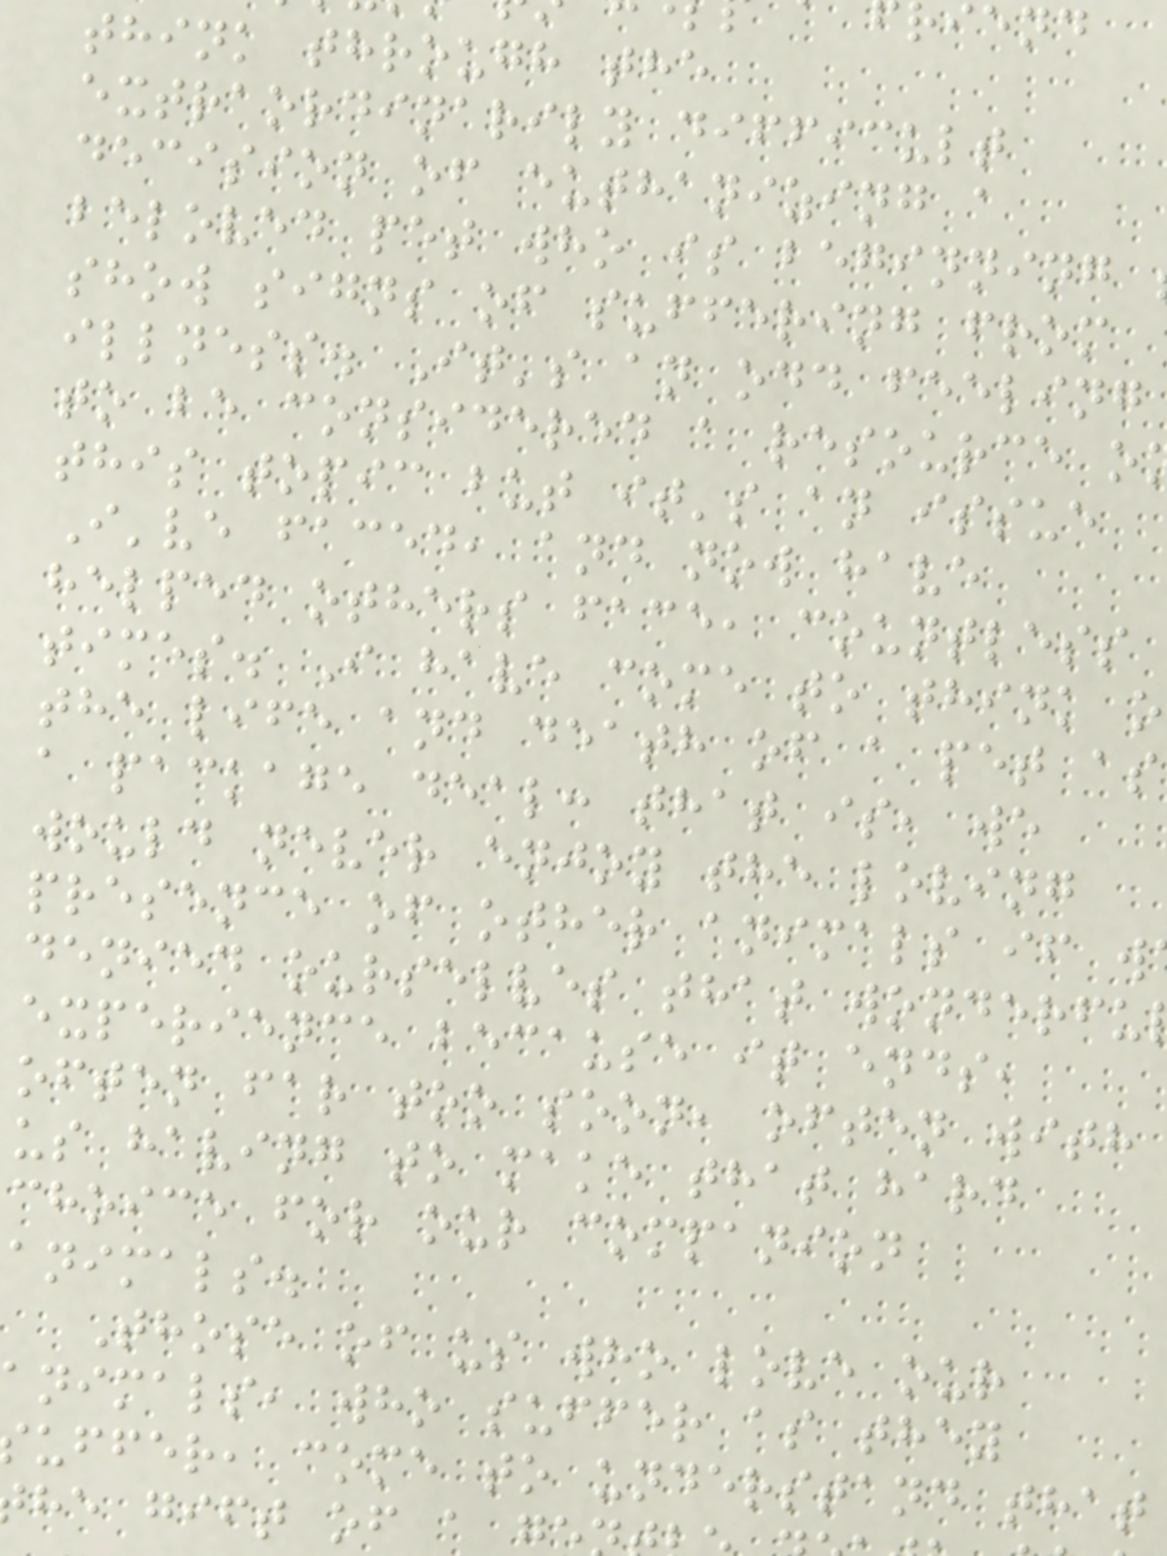think through the
extraordinarily difficult
decision of euthanizing a
beloved pet who is beginning
show signs of suffering from
illness. It's an odd feeling
to be considered a resource o
this topic but it's an issue
I've faced, and now have
helped others face, countless
times. I have come to think o
the life and death of a pet as
a package deal: that is, we
would never enjoy the loving
presence of other animals if w
denied ourselves that wonderfu
experience because it ends,
often far too soon, often with
us having to make that hard
choice for our companion
animals.
Those of us who love our
animals, who suffer as they
uffer, come to understand that
he gift of a
